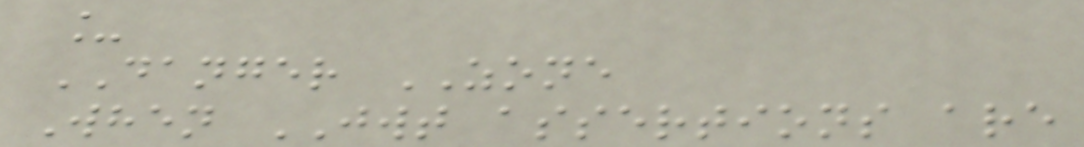_
DANGER ZONE
When JWT assertions are
